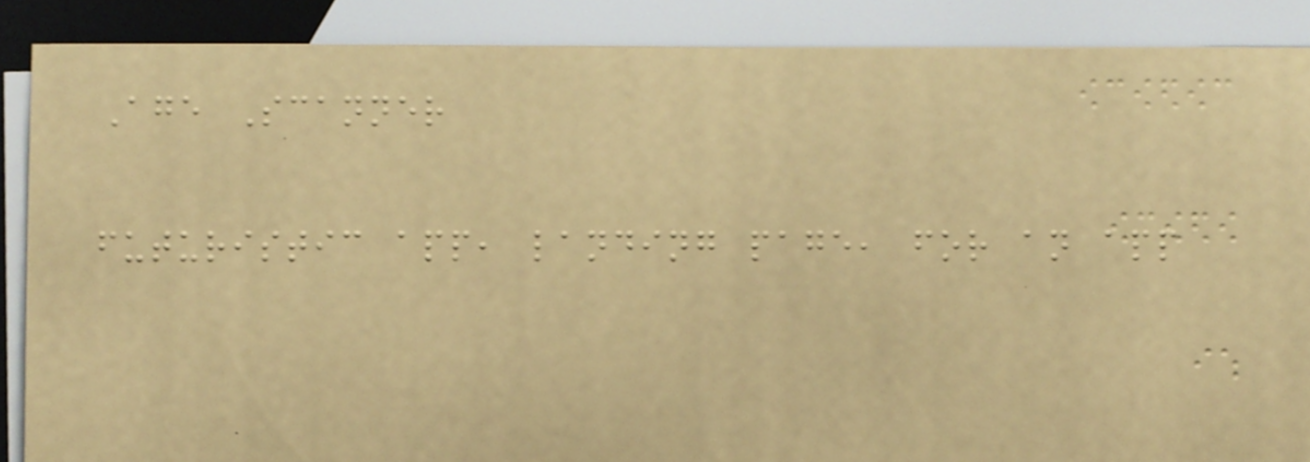Age Scanner
futuristic app, landing page, for an app
